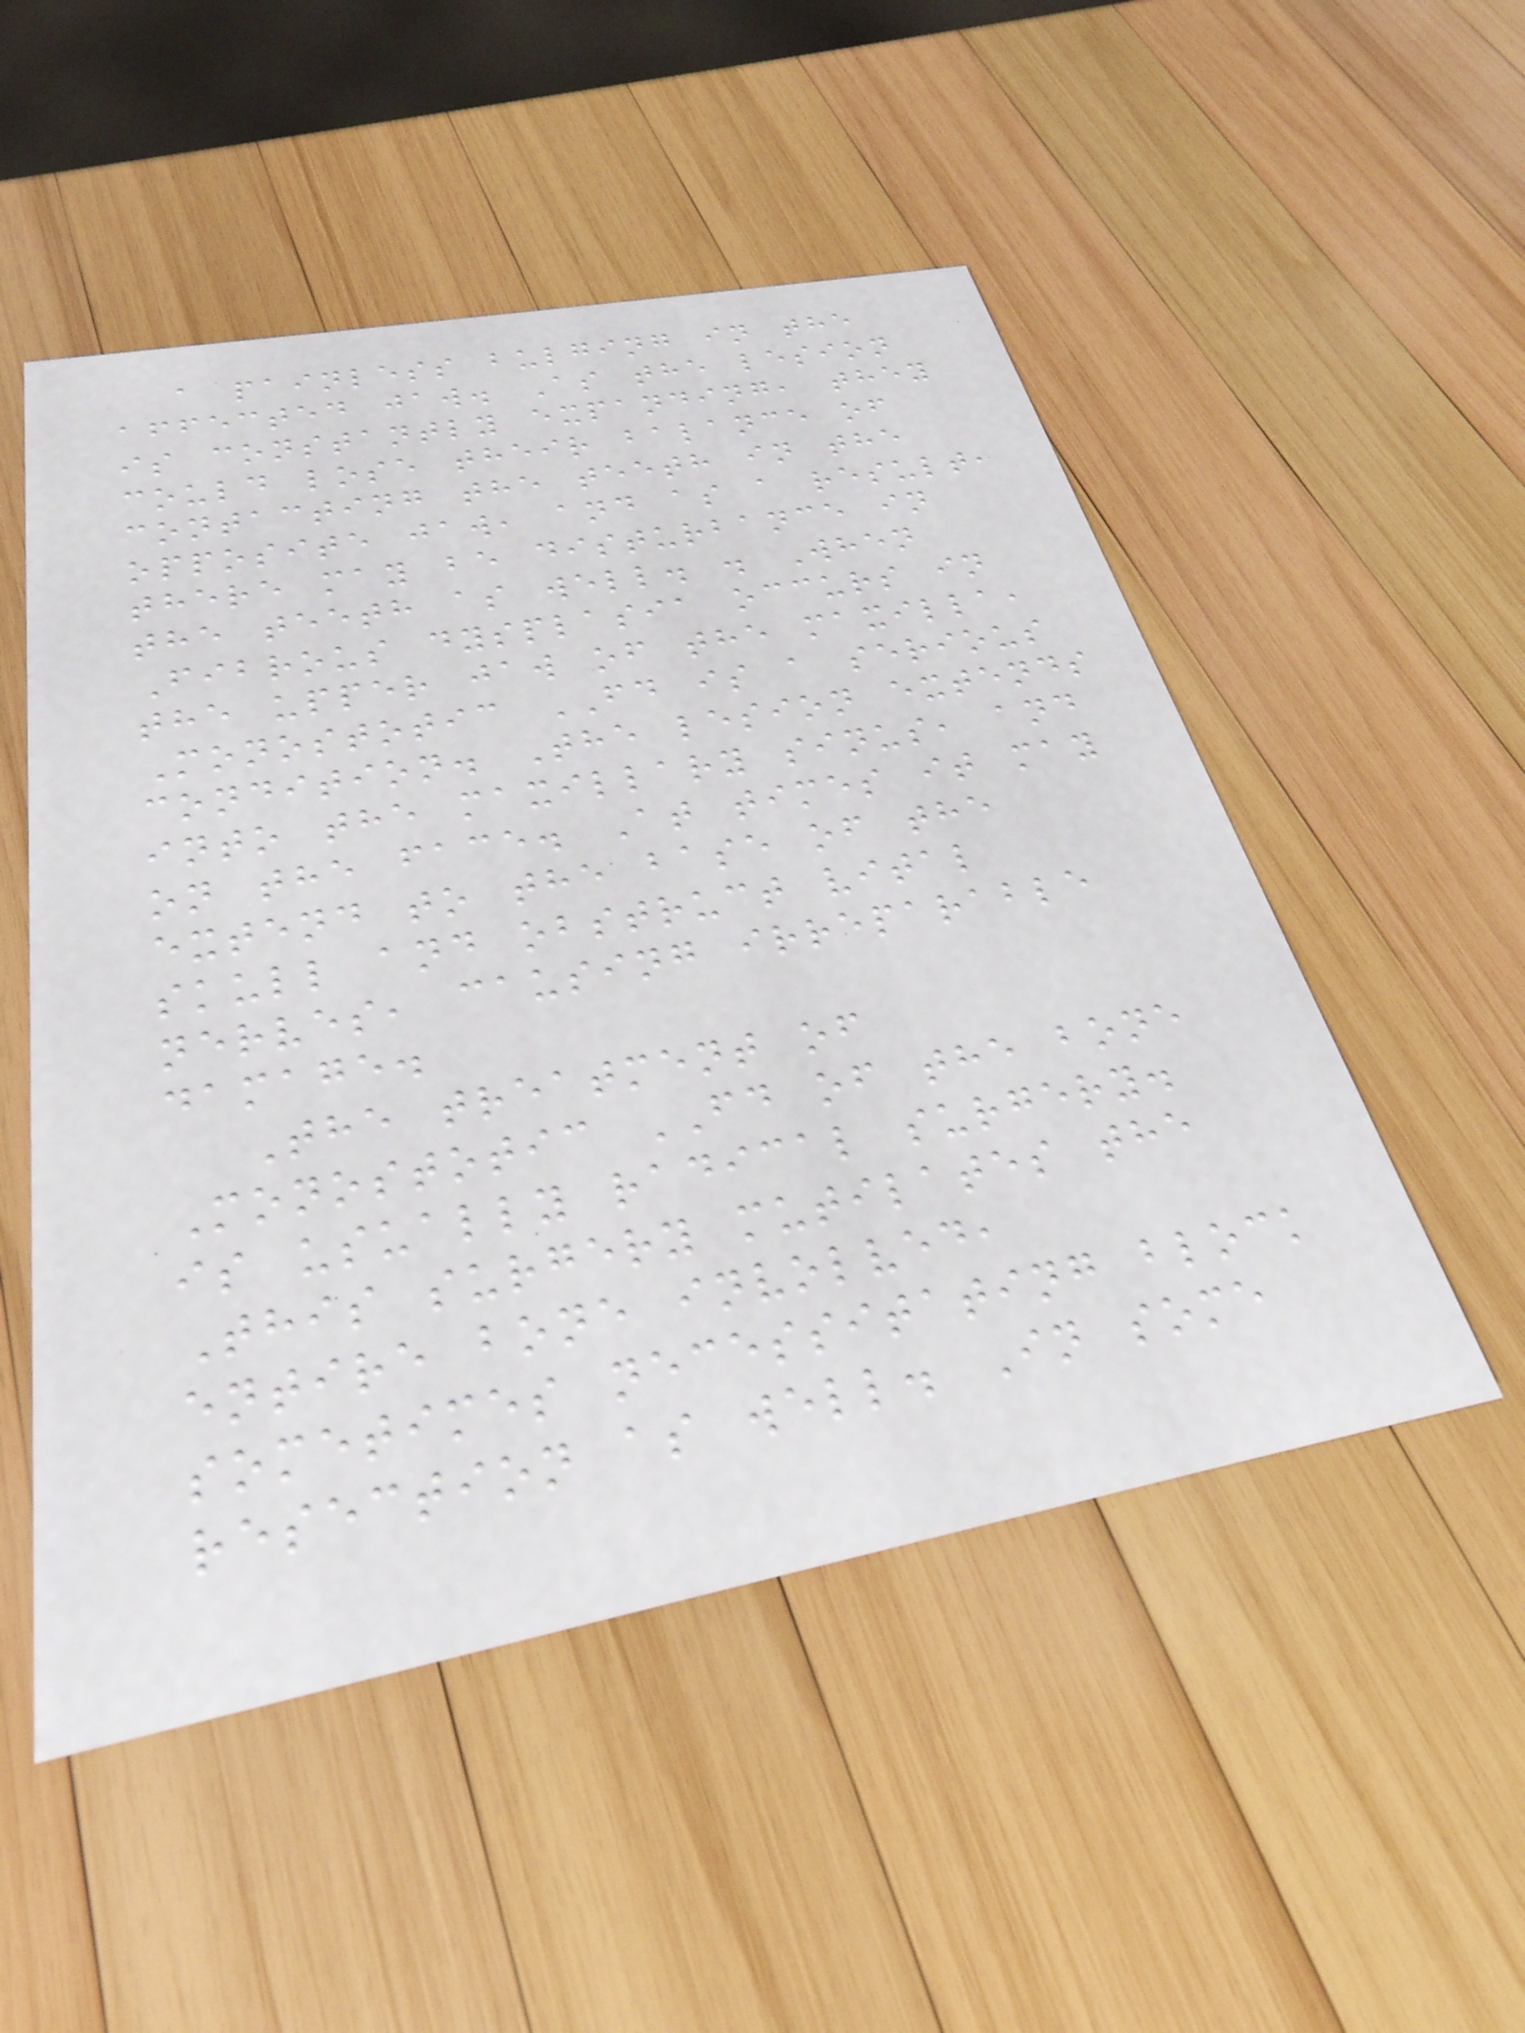a painless bulging in the
affected jaw. As the lesion
is constantly expanding, they
could lose their balance of
contacting the teeth in the
opposite jaw, and as a result,
there may be disturbance in
the teeth as well. . When
Fibrous dysplasia occurs in
the upper jaw of the maxilla,
Monostotic FD is a serious
condition. The lesion extends
into the maxillary sinus, and
on the face. At times it may
extend to the base of the
skull and obstruct vital
nerves, causing irreparable
damage.
The treatment of
Monostotic FD of the bone
is usually radical surgery.
This surgery mutilates the
entire bone involved,
sometimes necessitating block
resection as well. In some
